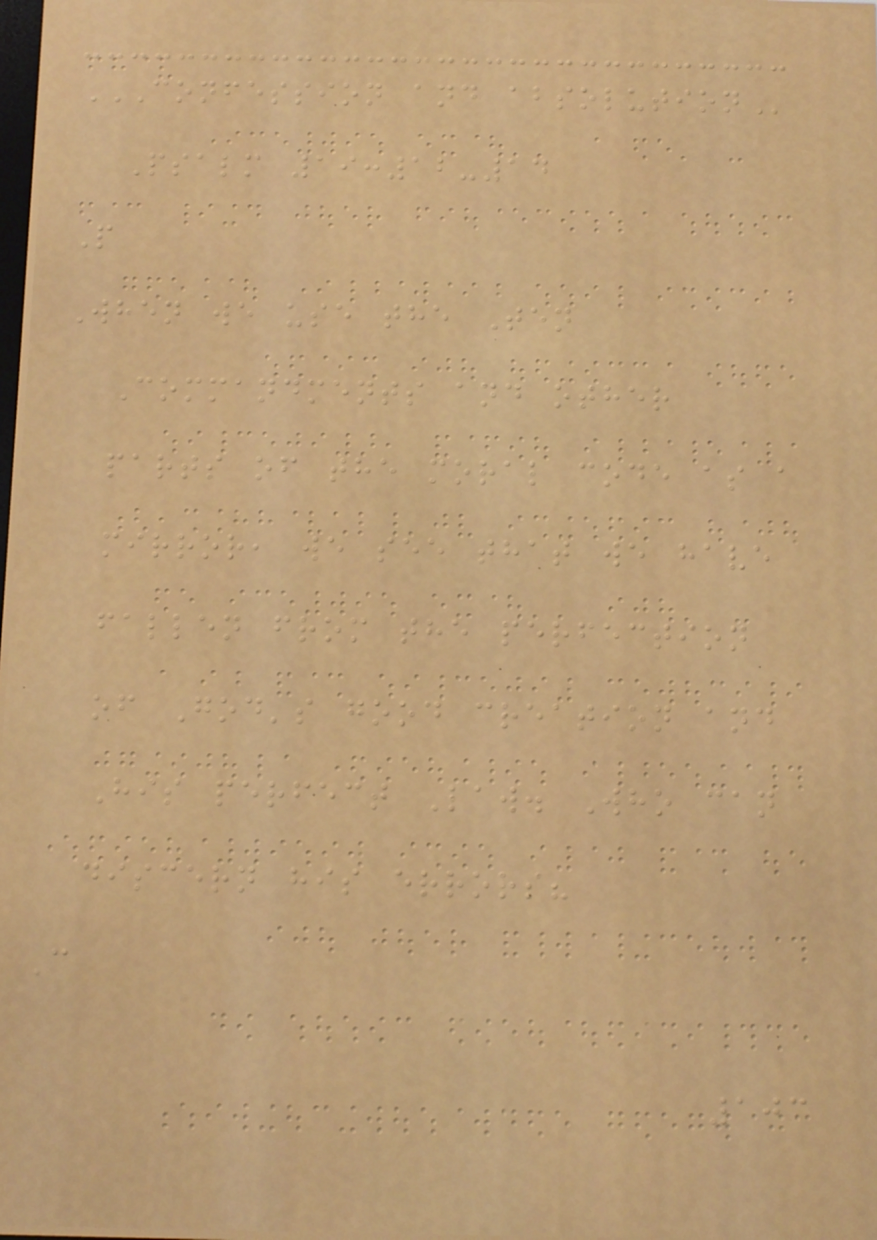CONFESSION AND ABSOLUTION
Psalm 19:12-14
P
When we use the Ten
Commandments and other
parts of the moral code as a
mirror, we see that we have
fallen from the perfection
of God's good creation and
His perfect Law. Who can
discern his errors?
C
103
